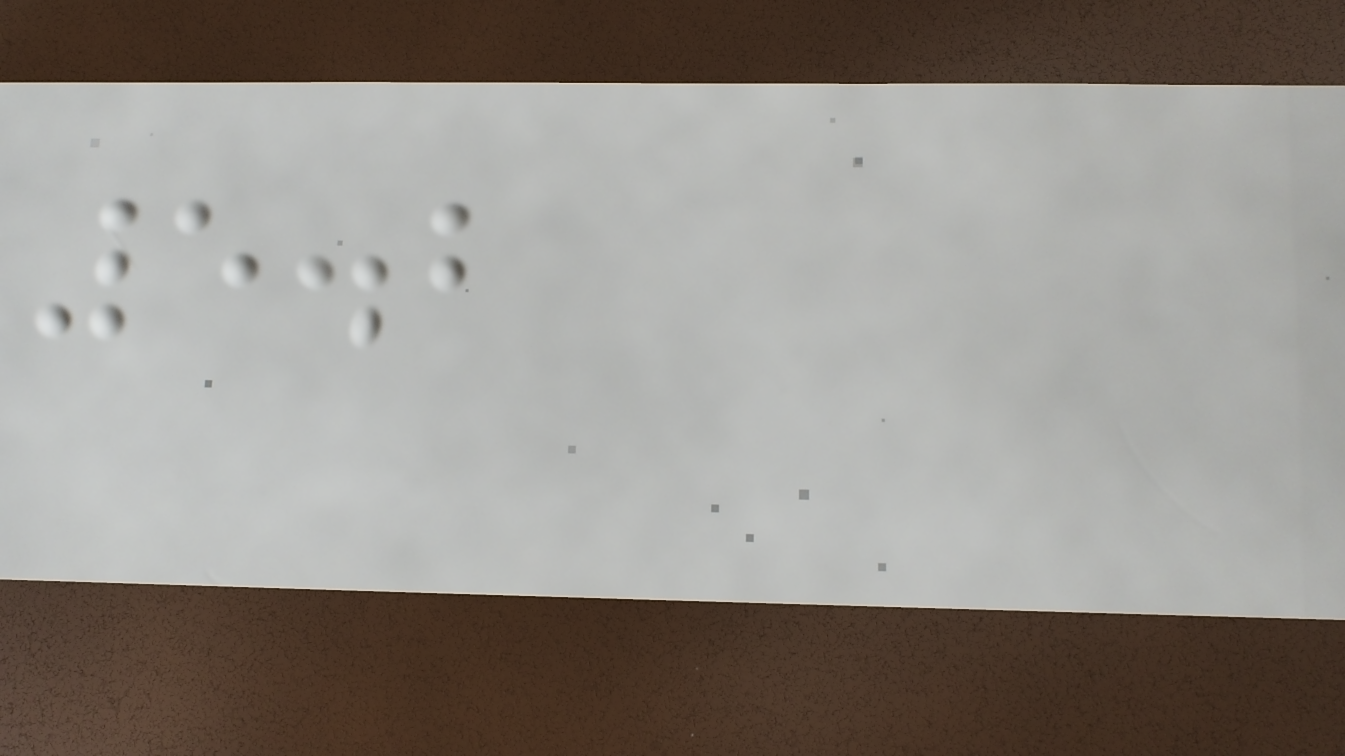5.2
